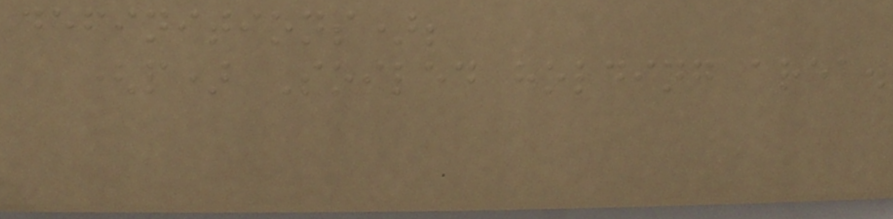definitions);
(p) Soiled holding area.
